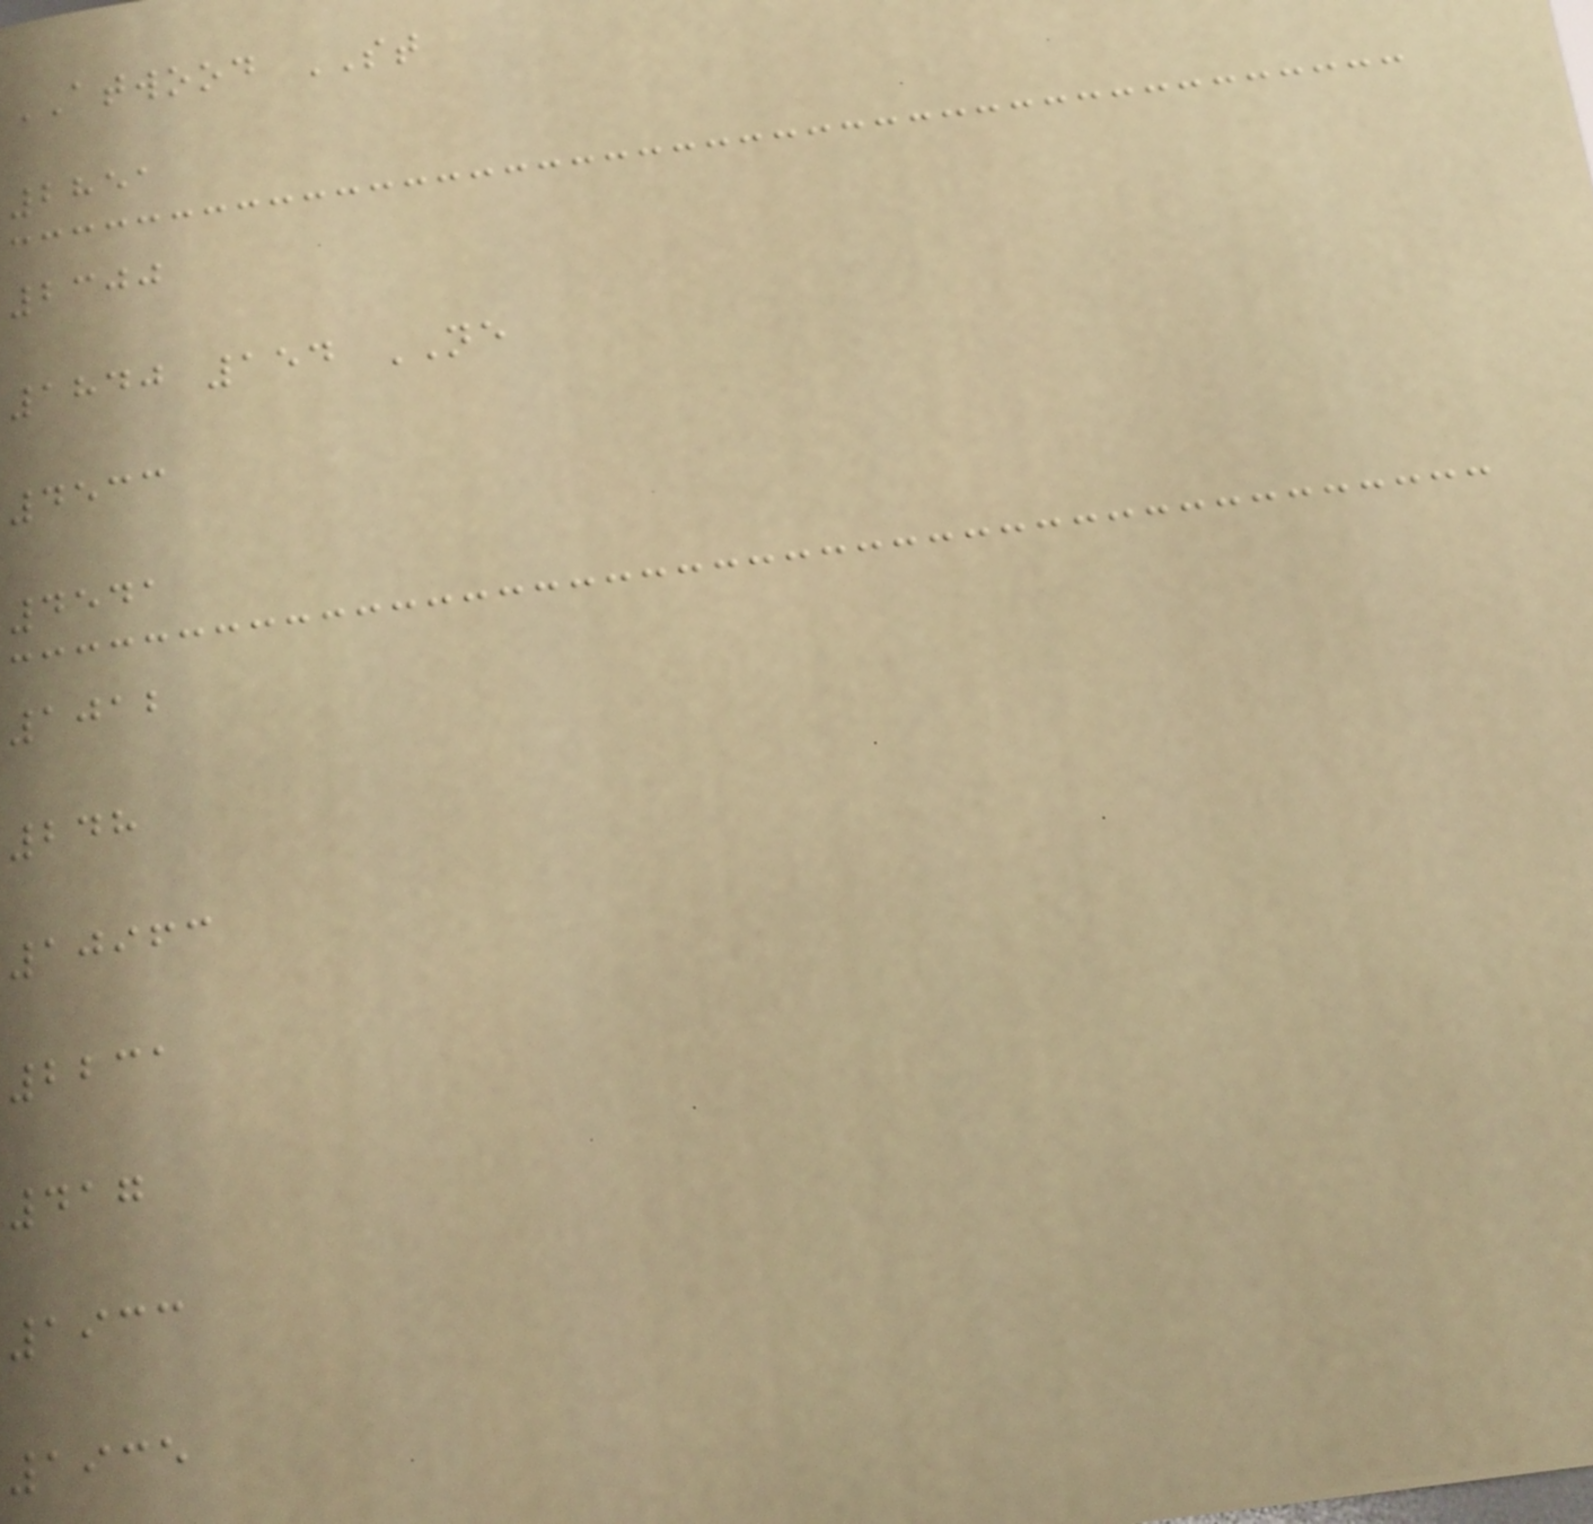ATWOOD ST
2851
2300
1840 154 NE
4533
4541
1012
248
10963
2231
417
1933
1935
